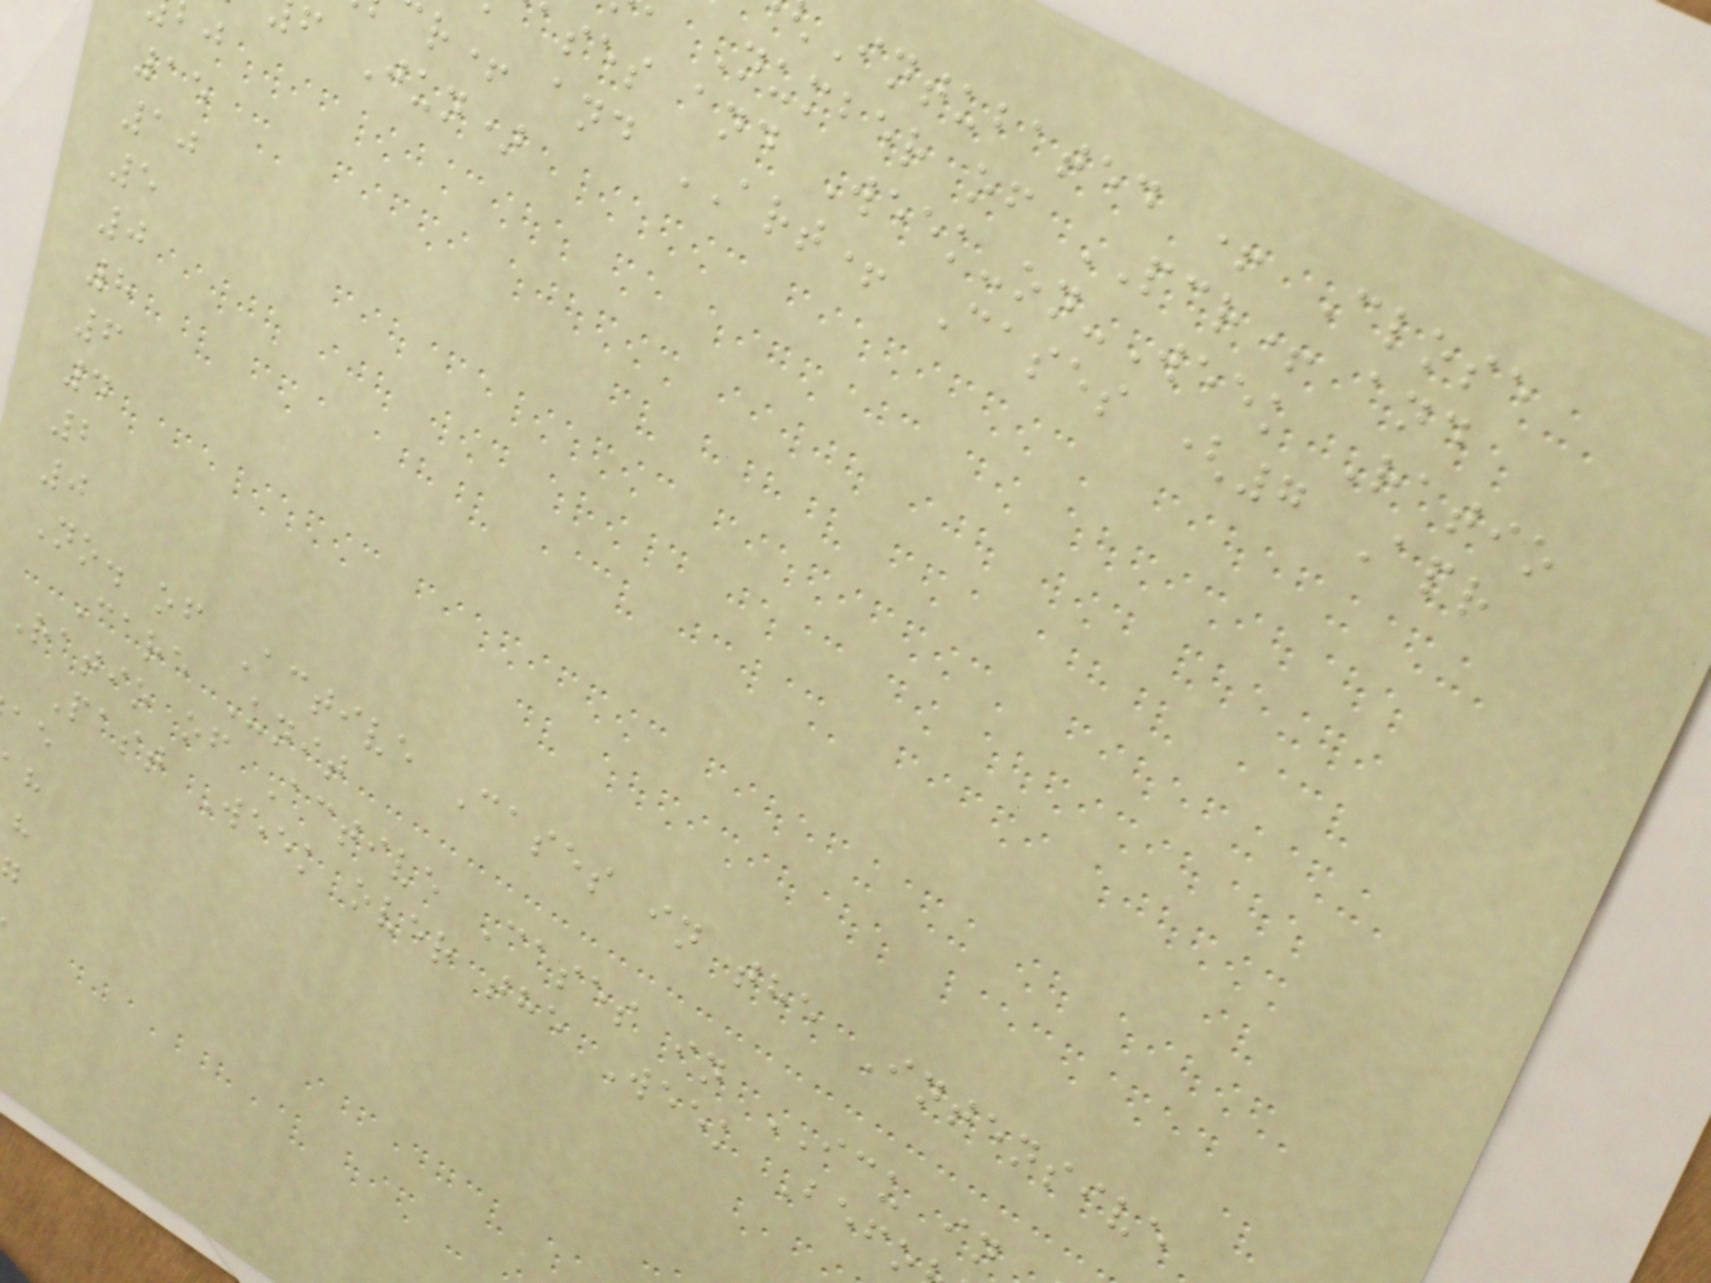Intubated + Close
Number of PCR+ and
ases and Week-on-Week Ratio
r+ and ART+ Cases (7 Apr
f Jun)
15
10
5
0
8
6
4
2
0
No. of Active Cases in the Intensive
Care Unit
Ratio of Active Cases in ICU in
Past Week over the Week Befo
